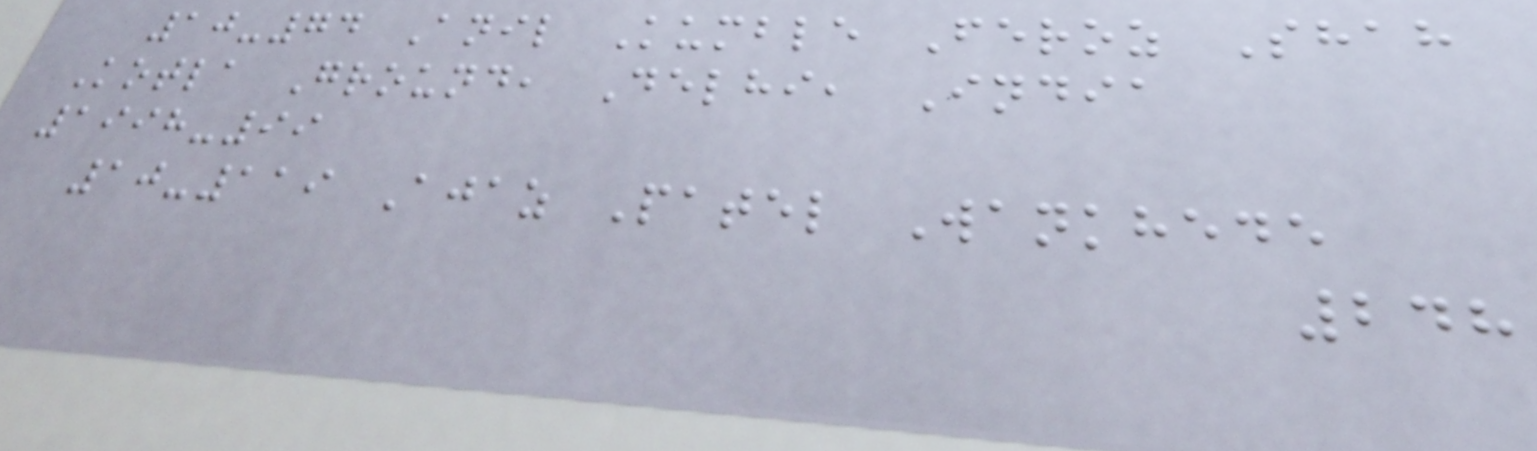10-74 Anil Kumble Feroz Shah
Kotla Ground, Delhi, India
1998-99
10-119 Ajaz Patel Wankhede
248
